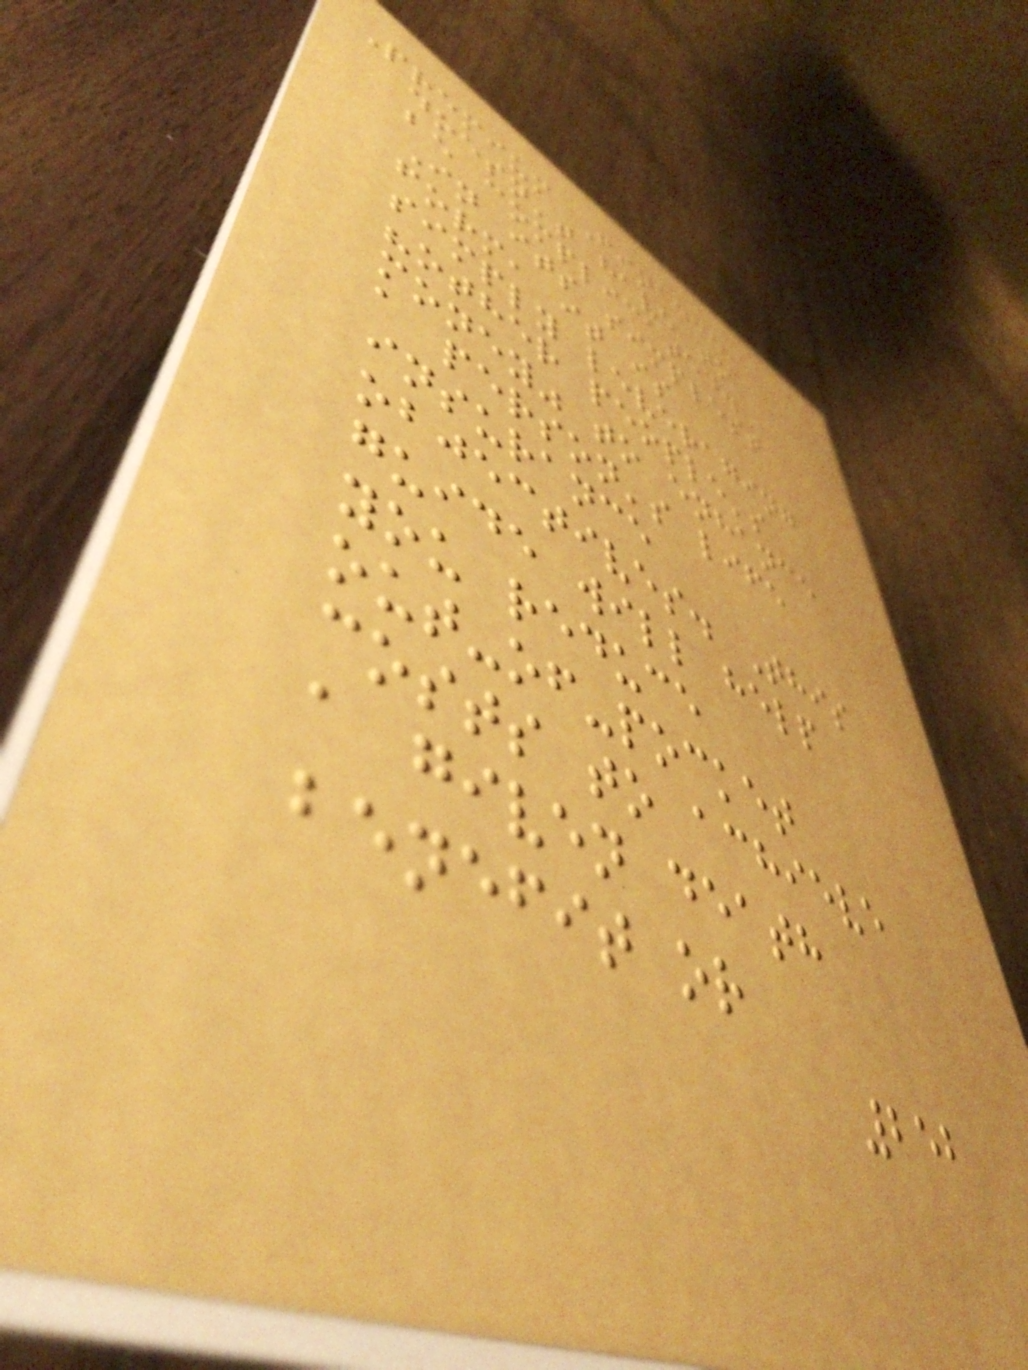Premium Finance
doesn't have to
be complicated.
In its simplest
form, it is
simply leveraging
"other people's
money" to enhance
a person's life
insurance
objectives. This
guide will help
you reduce
out-of-pocket
costs to achieve
a given death
benefit or
252
